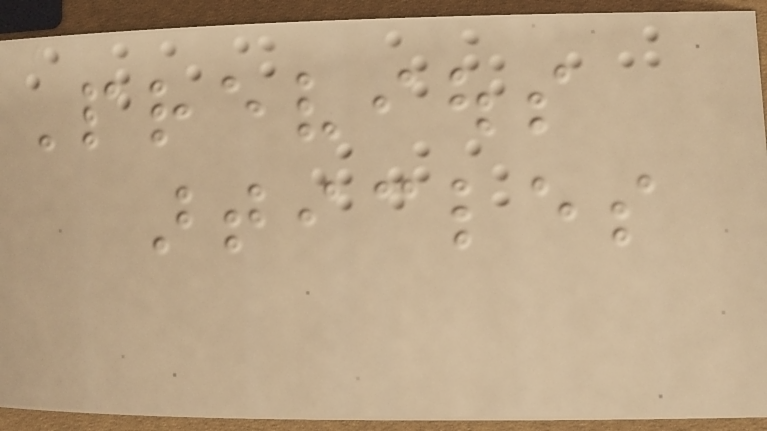Previous
articles
